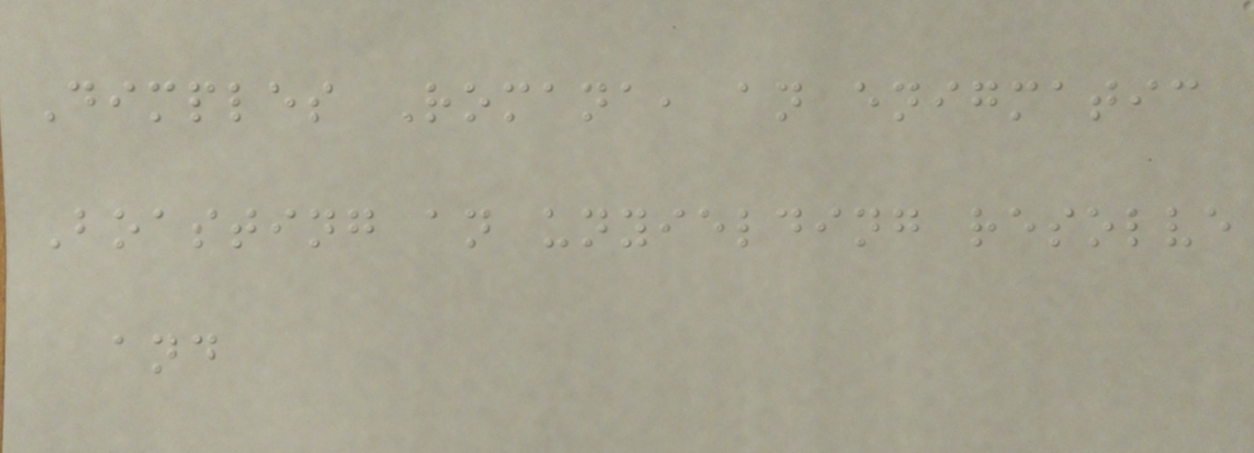Dimples Romana, an enigmatic
Boasting an unyielding resolve
and
